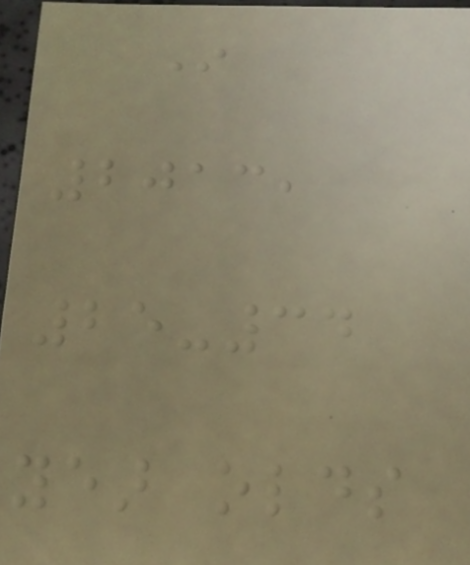In
2013,
25-34
year olds
